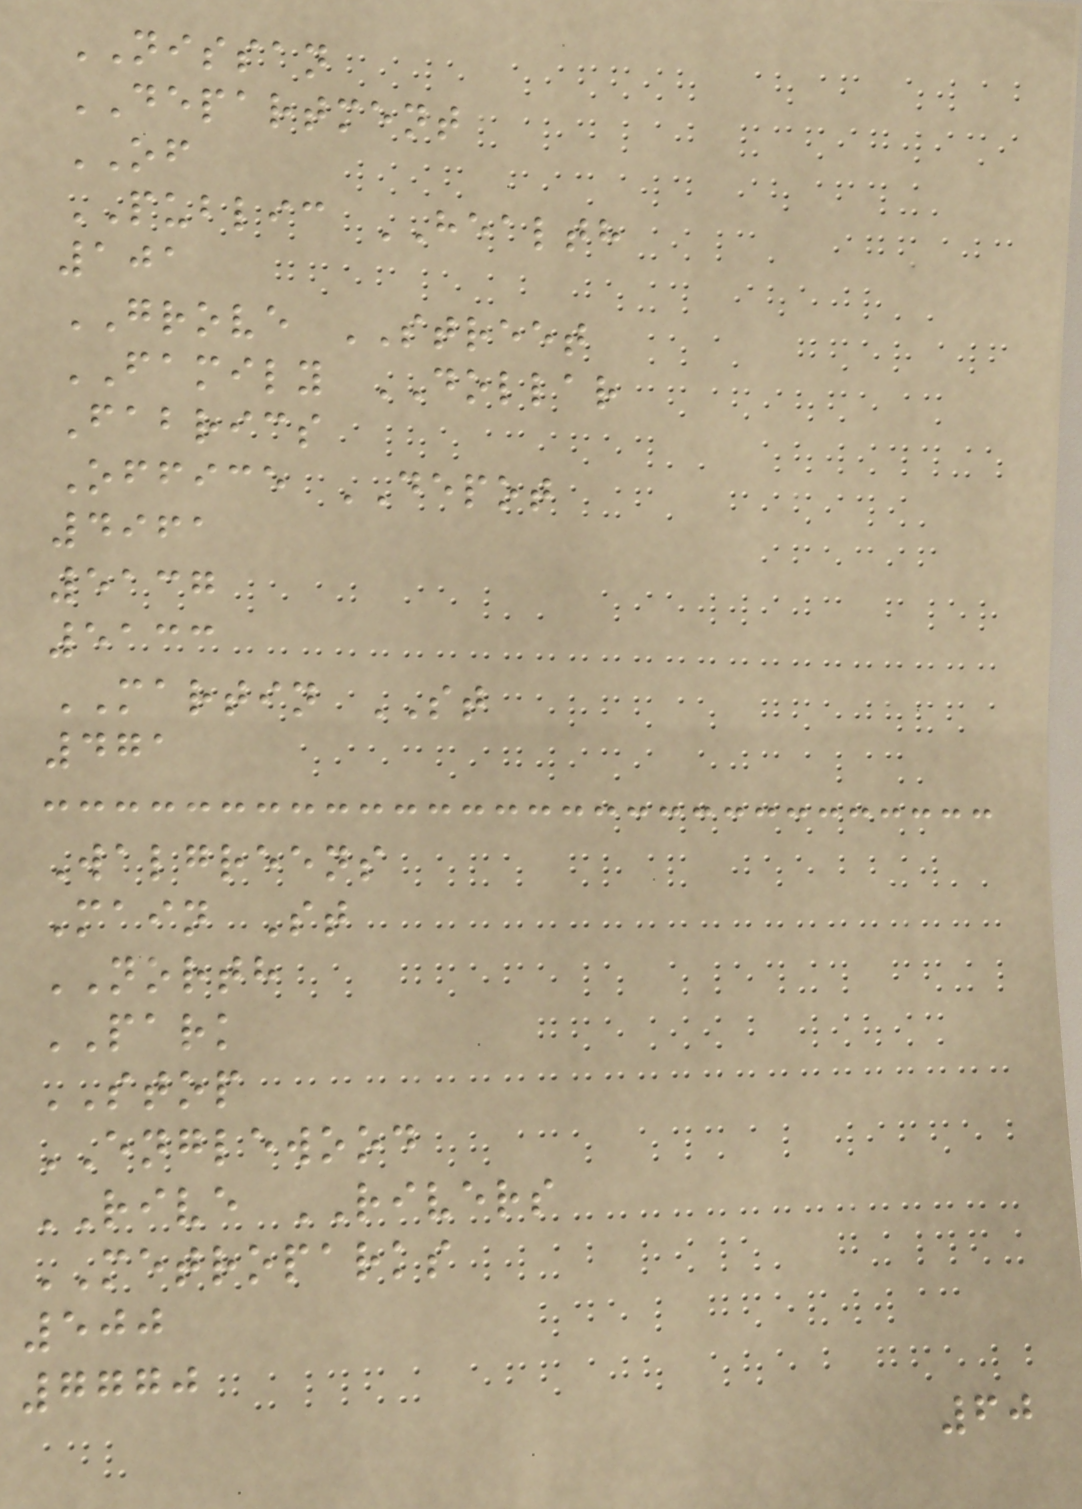NISSAN
DEPARTMENT
OF
PUBLIC HEALTH
101
GROVE STREET
FAMILY DOLLAR
Fabrics
Office DEPOT
4961
5137
5133
MARTIN ST
471
Walgreens
Main St
NORTH
PARK
STOP
ENGLEWOOD
RIVE RIVERS
METROPARKS
500
7770
60
